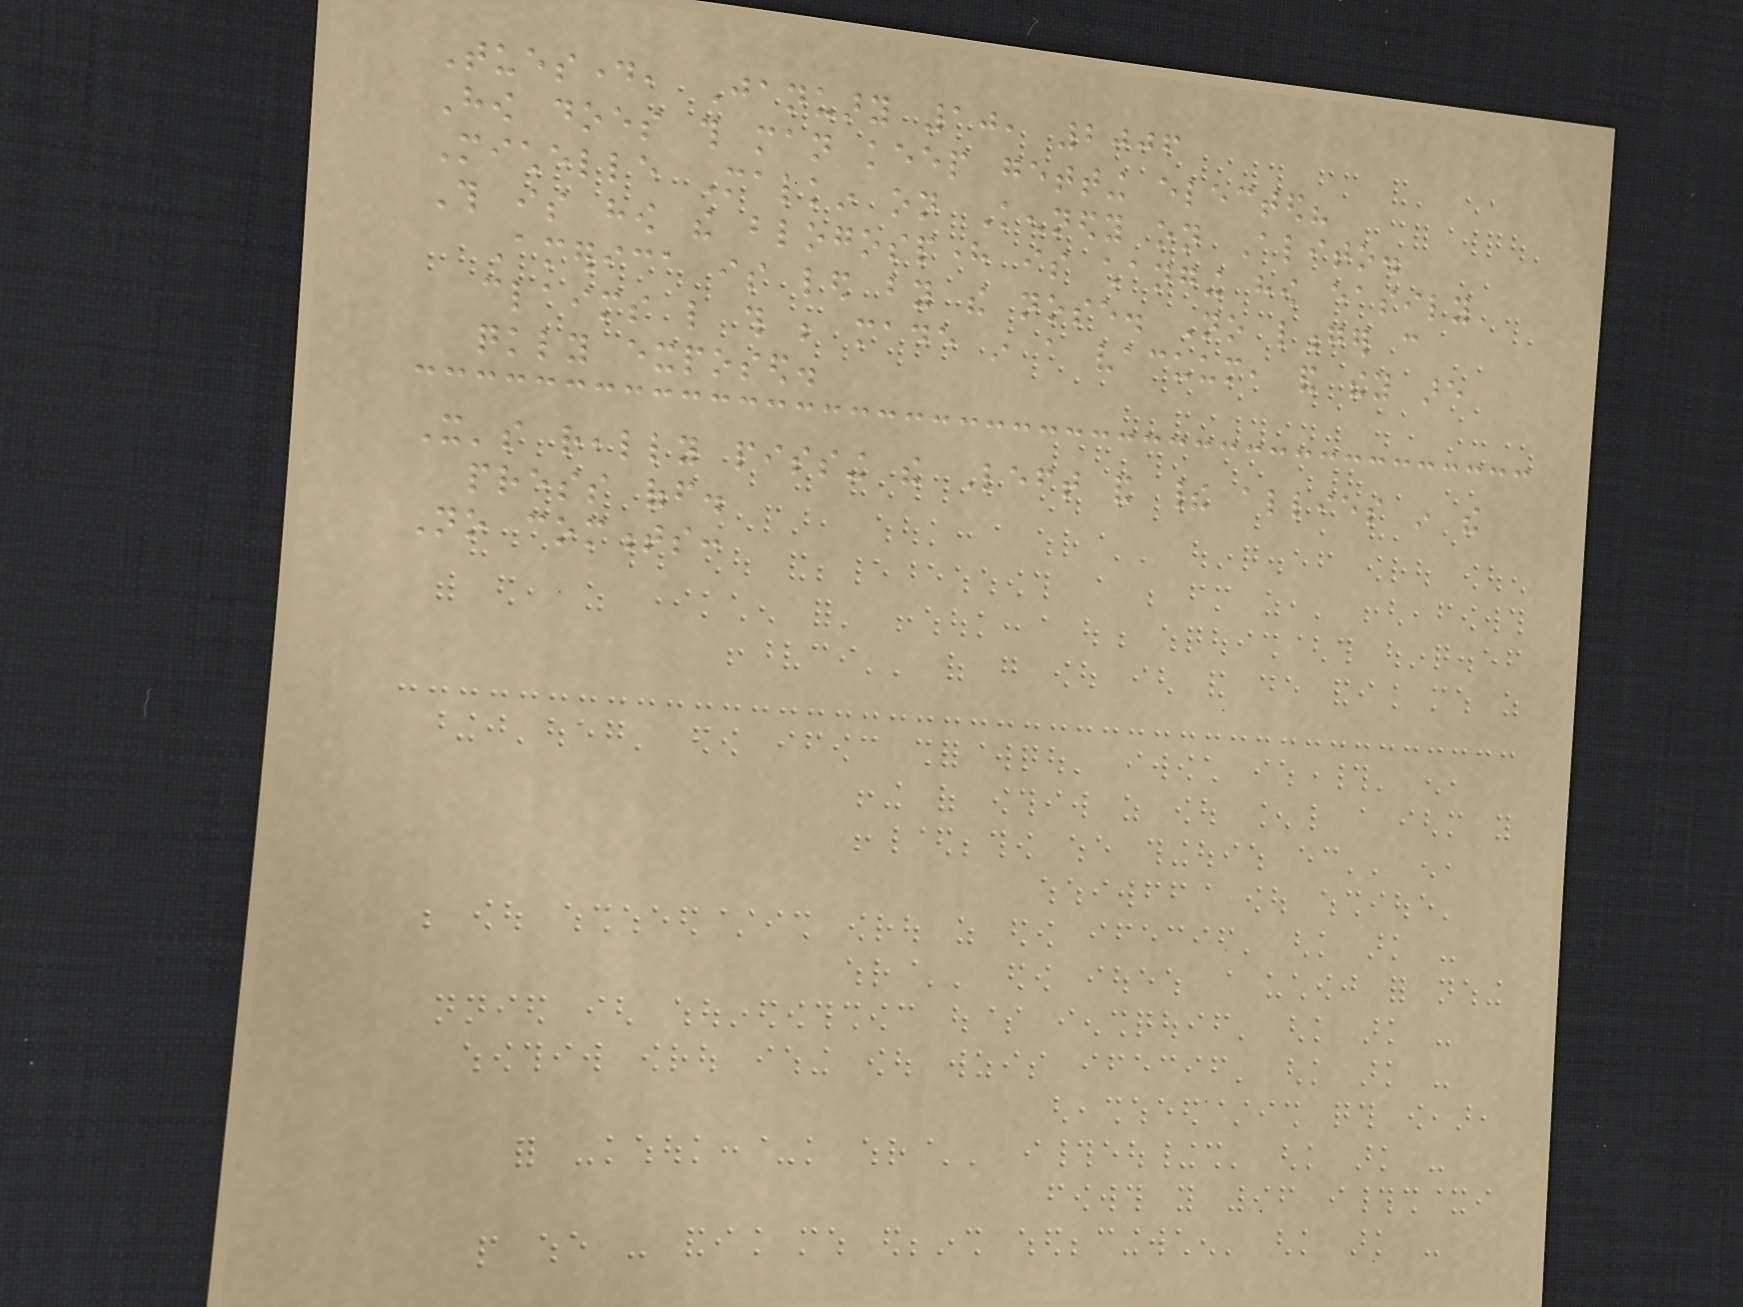Tuesday, January 10, 2006
How does this man keep getting elected?
Michelle Malkin on Kennedy on Alito.
This is how the blogosphere is changing how easily
America is led by the nose. No longer can
claims like this be made in a vacuum, and they are
quickly exposed.
It's really pissing the Left and their allies in the
press off.
No comments:
